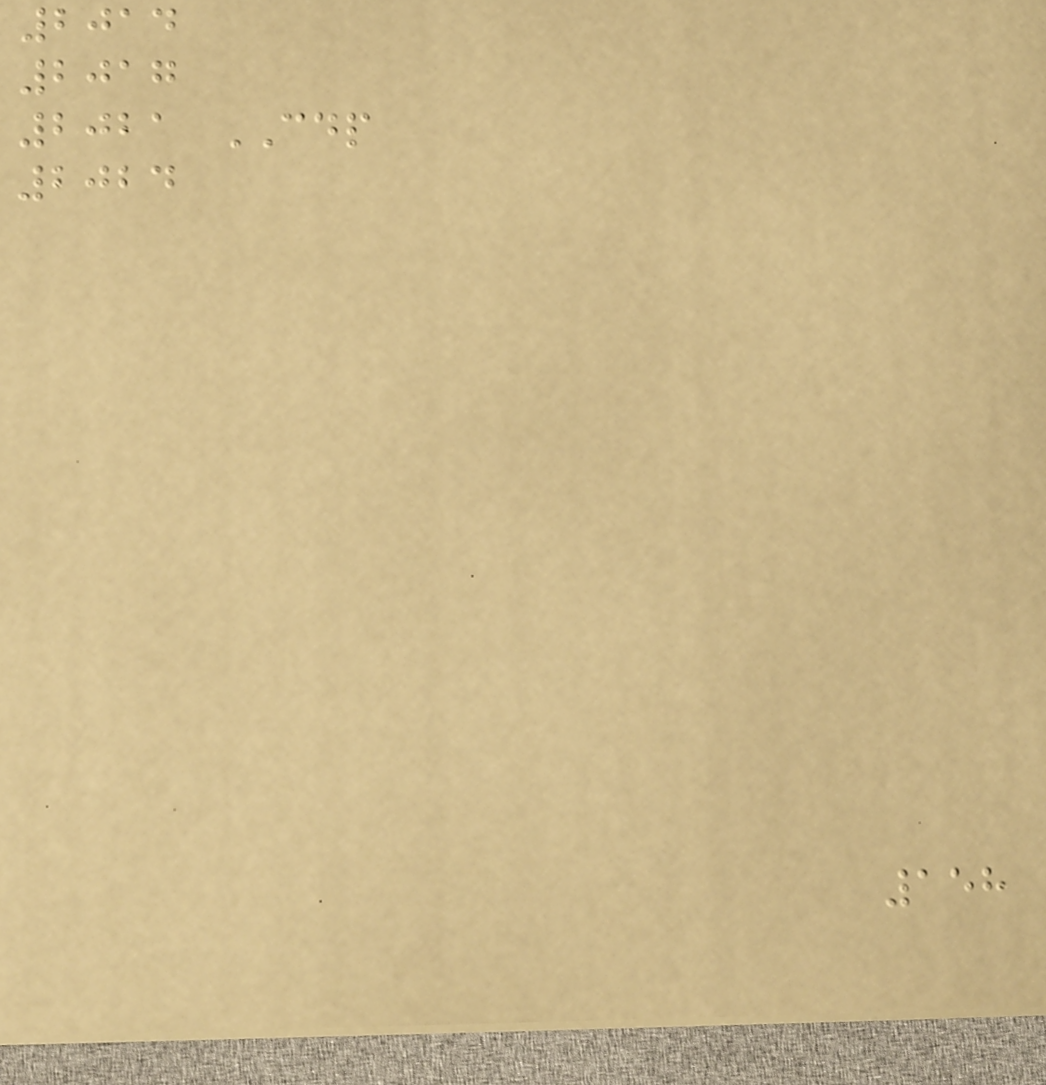2014
2017
2021 CDP
2024
158
